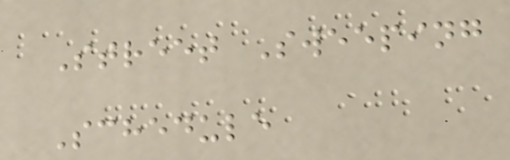Street Sweeping
Schedule
